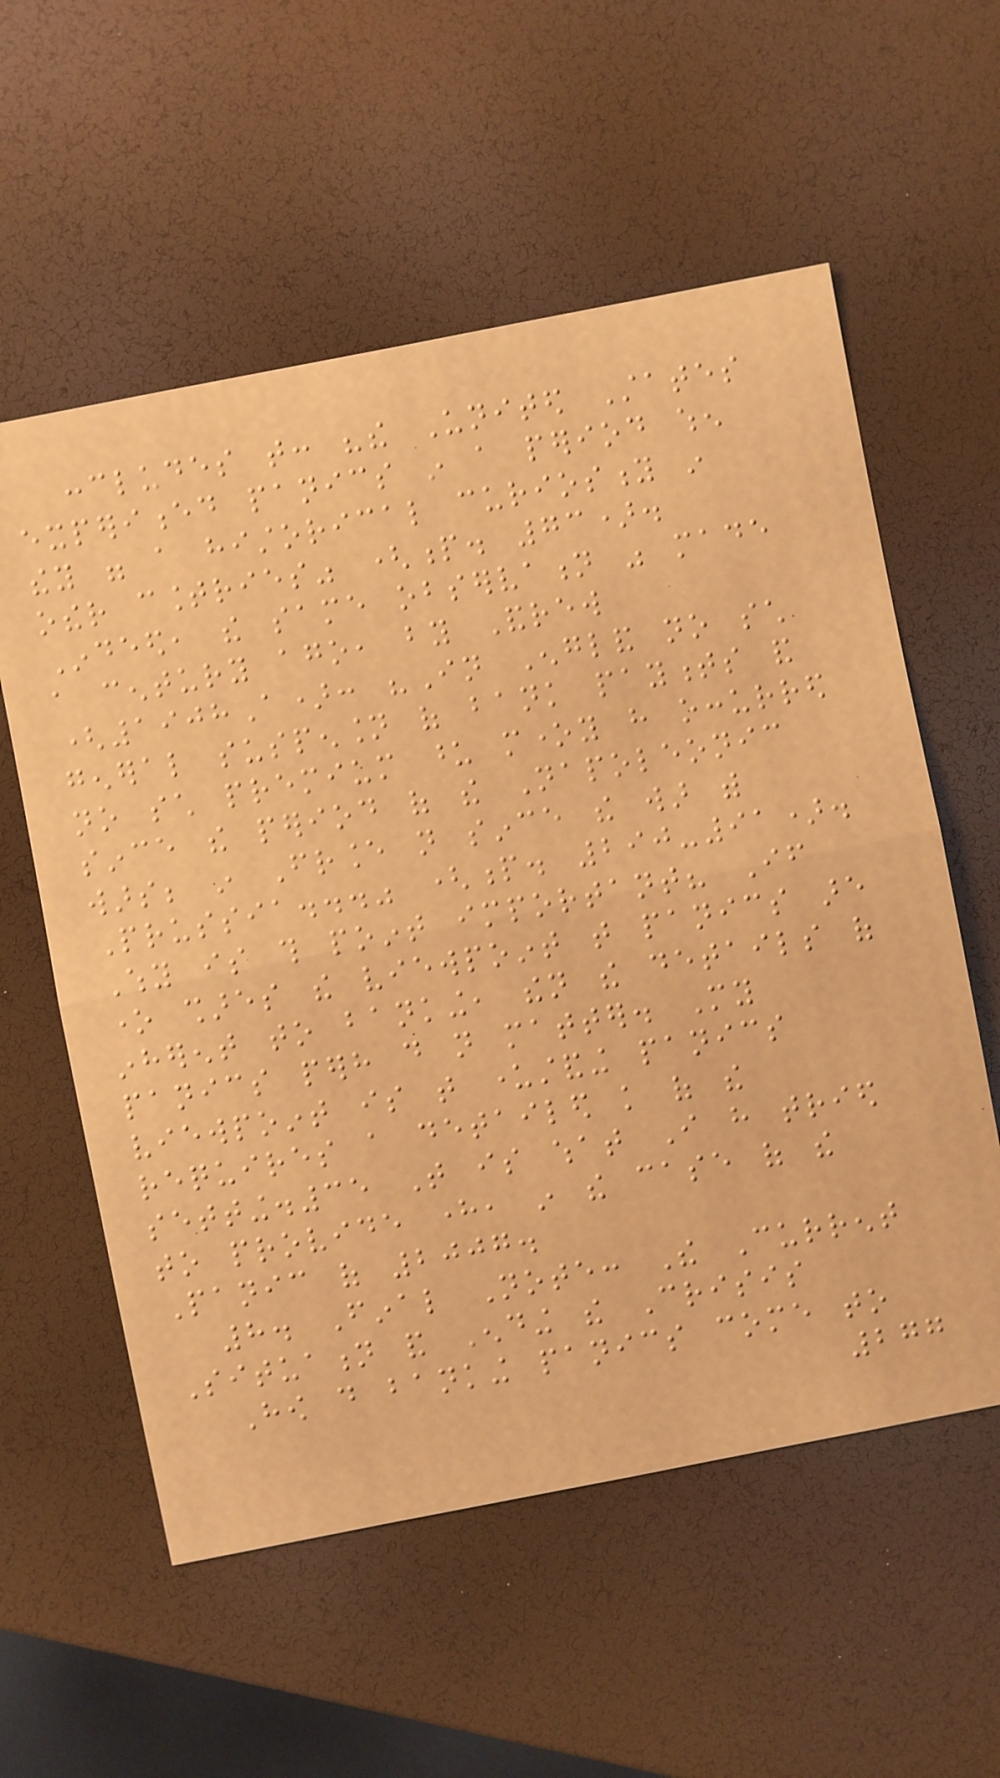concludes that: "the United States
experienced panics in a period when
they were a historical curiosity in
other countries" (p. 73).
Indeed, the same observation was made
a century ago, by Andrew
(1908A): "In England no such
general suspension of bank payments and
no such premium upon money have occurred
since the period of the Napoleonic
wars; in France not since the war with
Prussia..." (p. 290-91).
Why is this point important? If
one shares the viewpoint that panics are
inherent to banking, then the details of
panics perhaps do not matter. My
viewpoint is that understanding panics
requires a detailed knowledge of the
setting.35 That is what I have tried
to provide here, in the case of the
Panic of 2007.
8. Final Note: The Current
Situation and Ending the Crisis
How do banking panics come to
277
